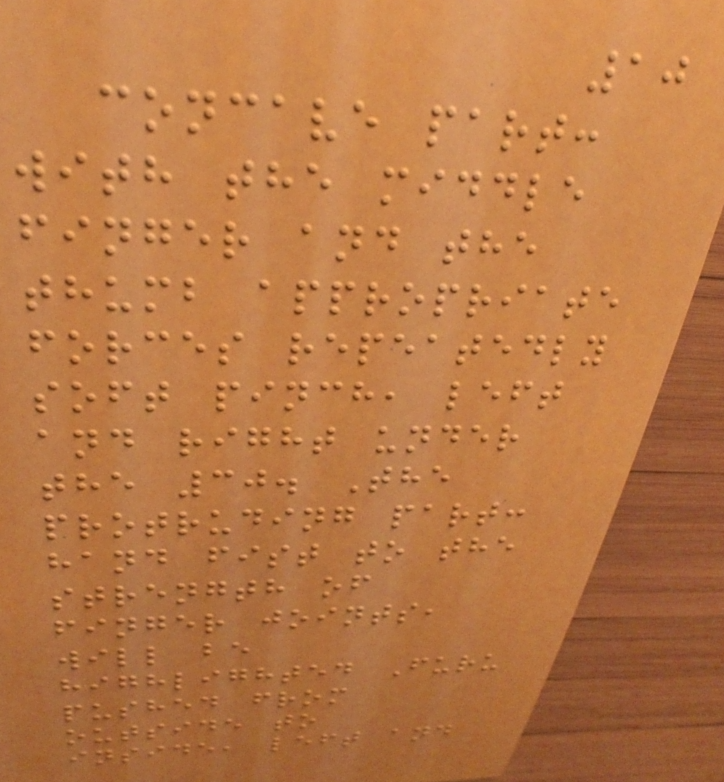10
concave part:
with the middle
finger and the
thumb appropriate
forces repeatedly
soft pinch, left
and right under
the 30. The
protruding part:
hand fist to the
strength of
finger joints,
will be
highlighted Furu
pushed from
outside to
inside, left and
